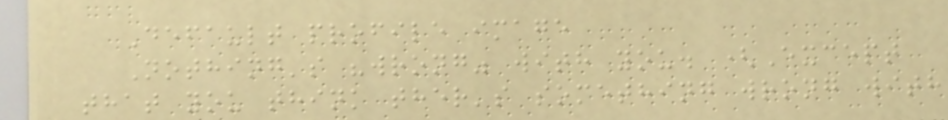Default profile image
Nothing's "wrong" with you. (Except
that you think ther's something wrong with
